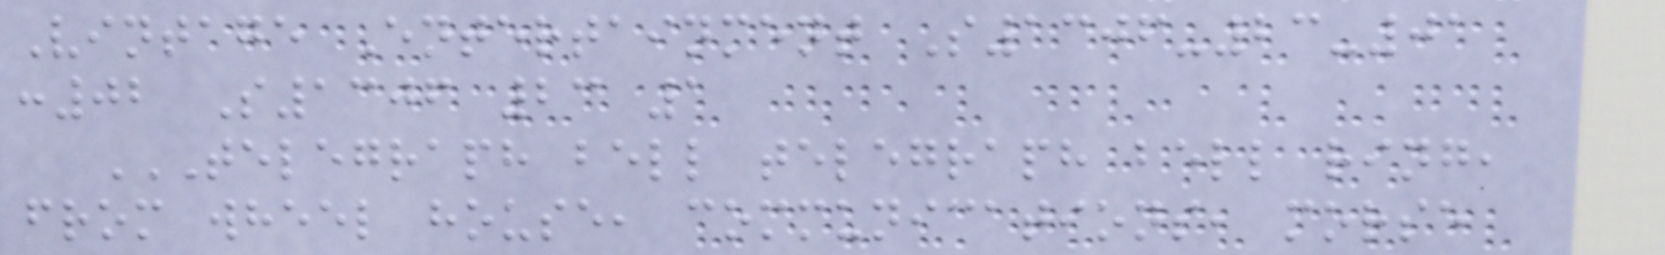Vintage Entertainment S1306-23-01
:02 S1306 23 1
TELEGRAPH BELL TELEGRAPH BELL RING,
FROM WHEEL HOUSE, COMMUNICATIONS, MORSE
